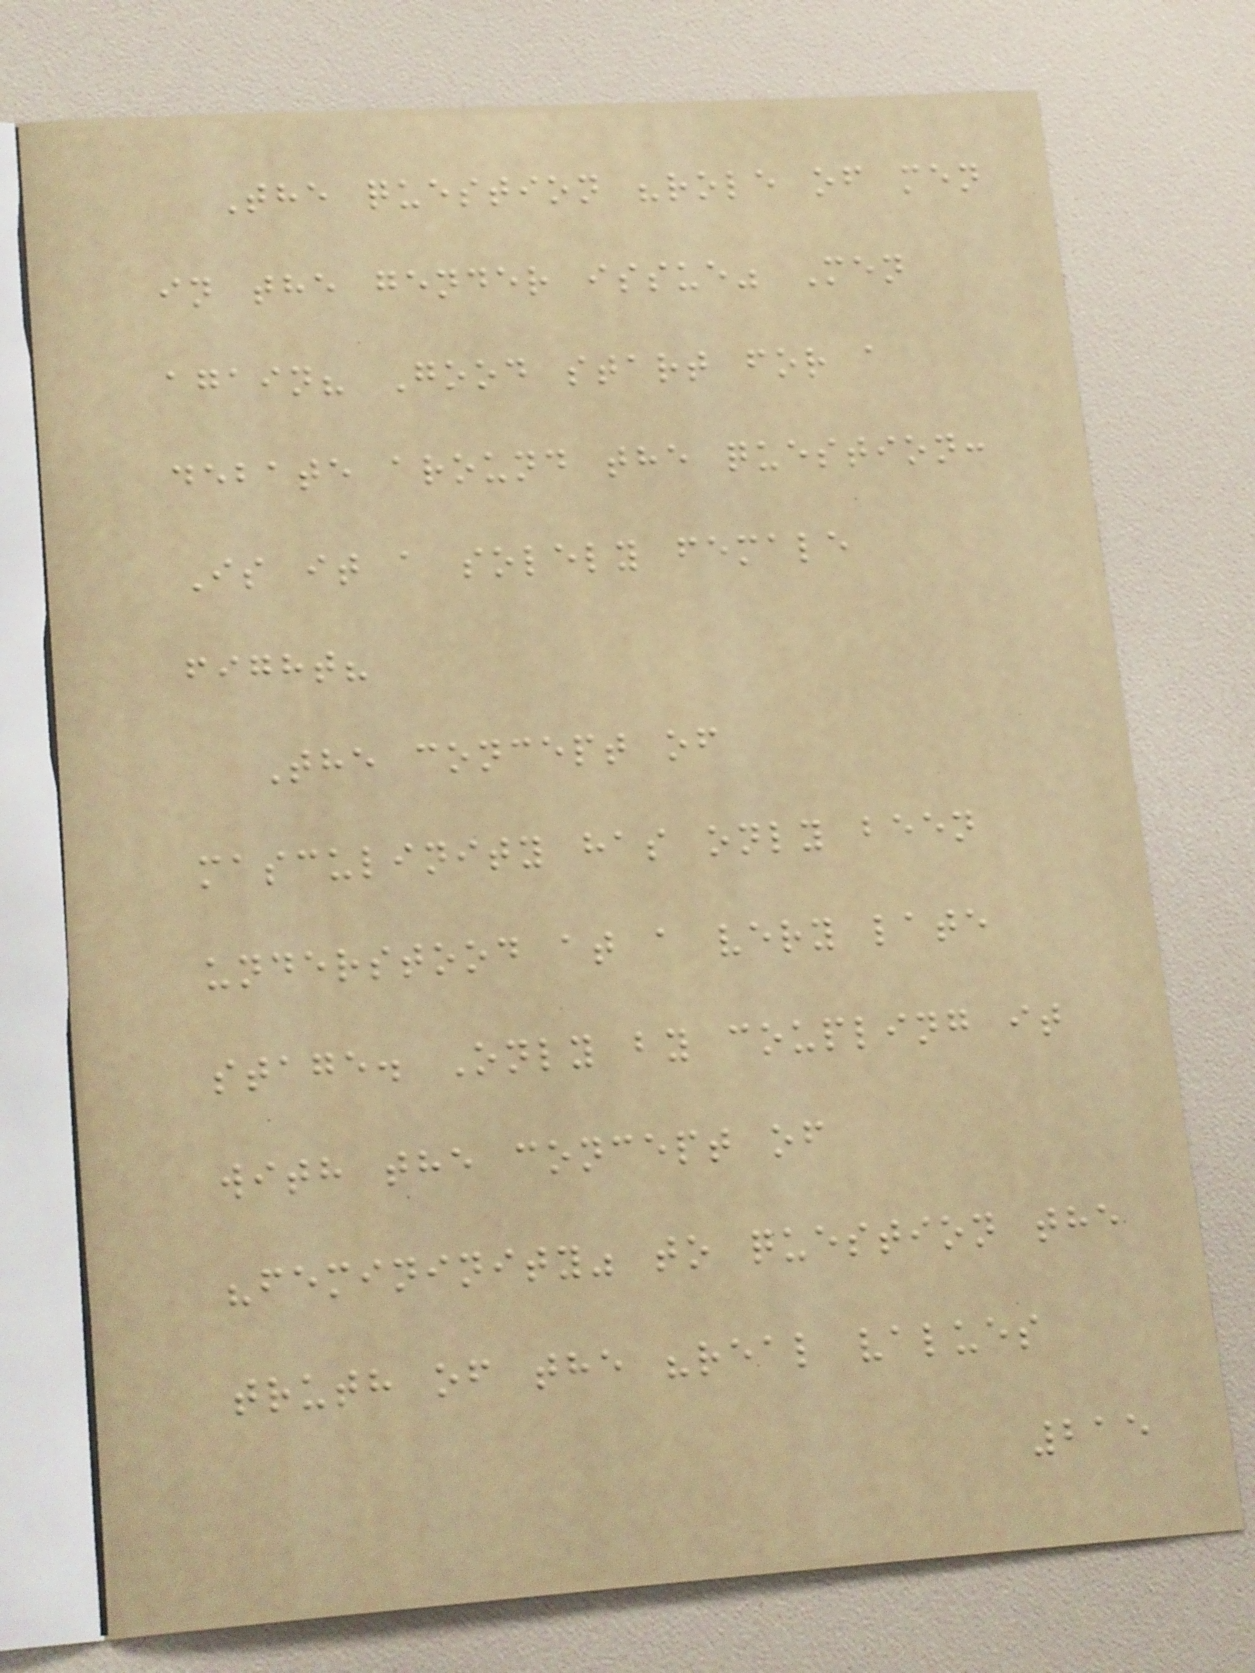The question "role of men
in the gender issue" Men
again? Good start for a
debate around the question:
Is it a solely female
fight?
The concept of
masculinity has only been
understood at a very late
stage. Only by coupling it
with the concept of
"femininity" to question the
truth of the "real values
215
